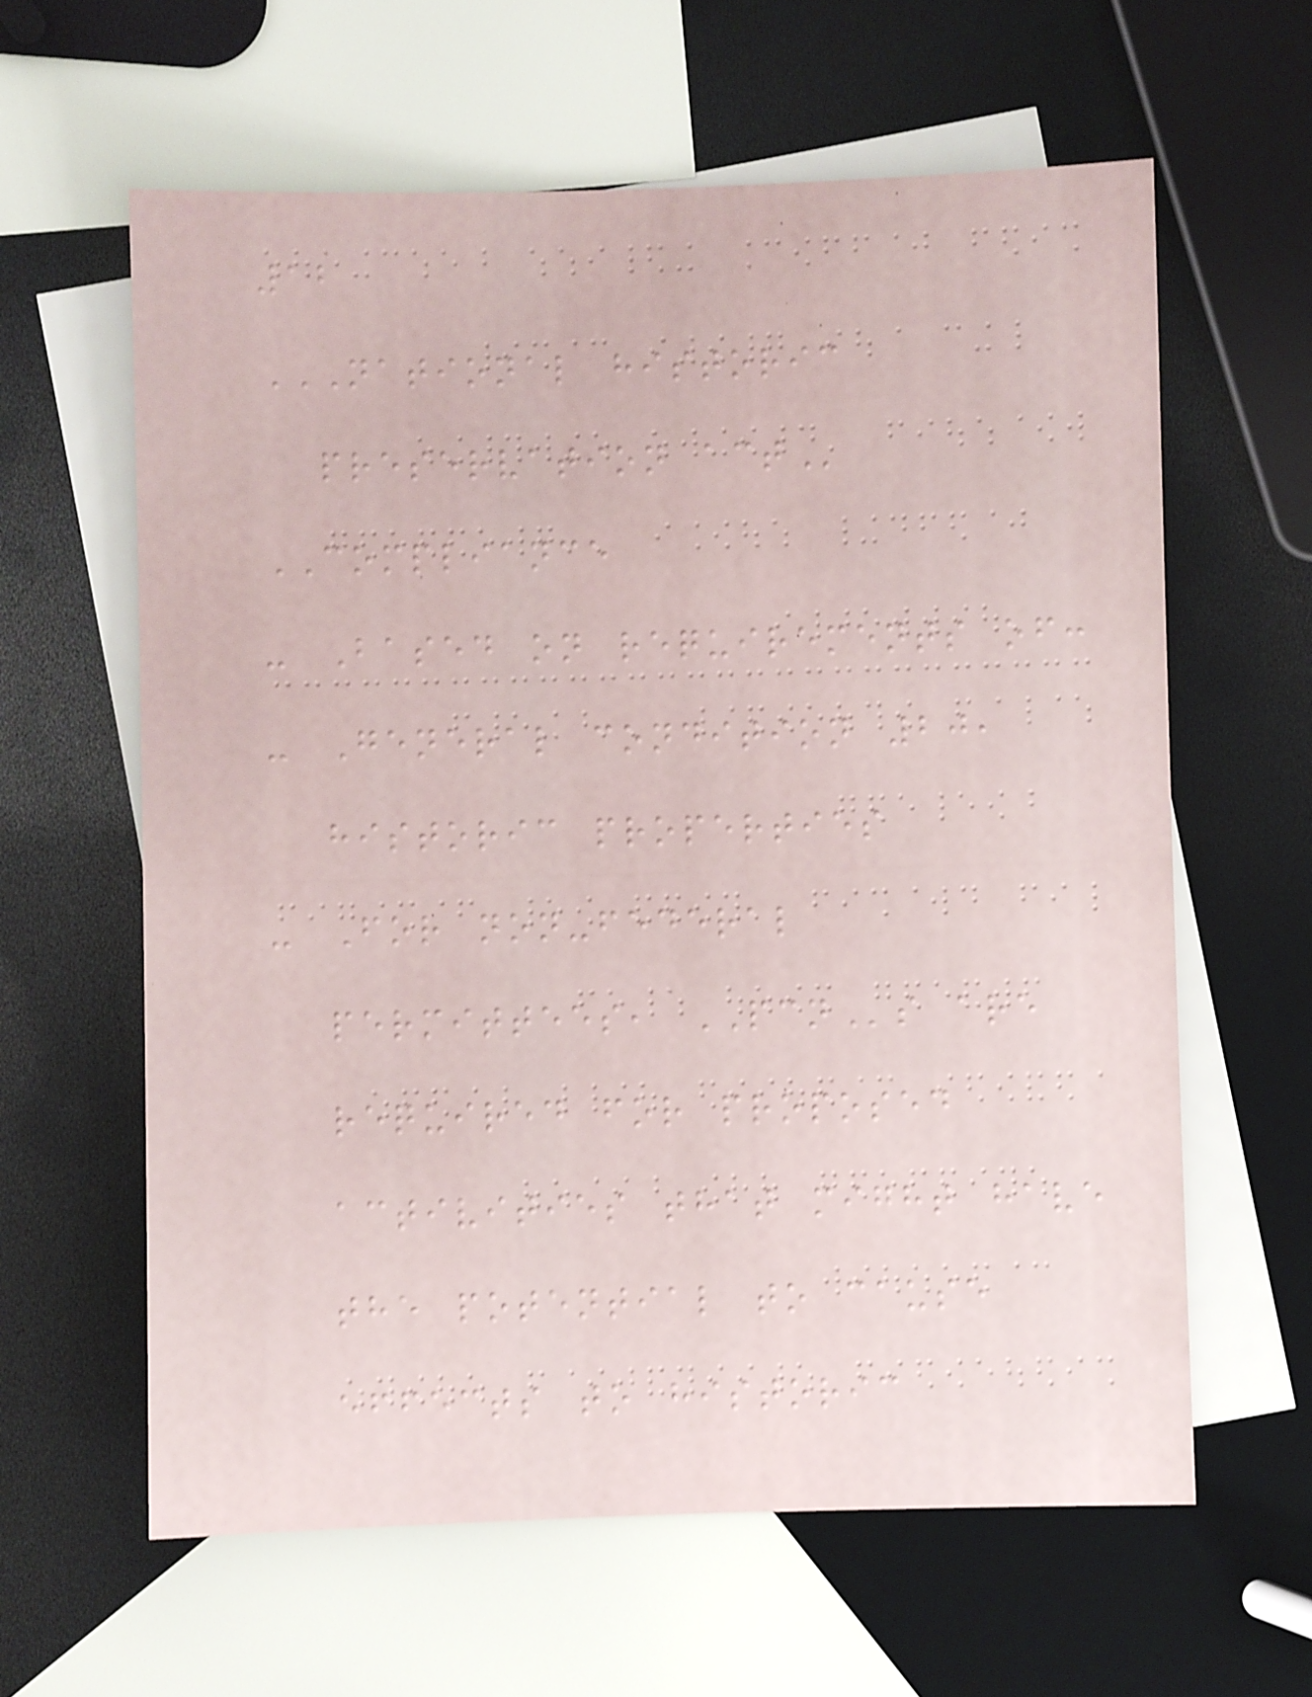12
NATIONAL HISTORIC
PRESERVATION ACT
COMPLIANCE
- Based on requirements of:
- General condition 20,
historic properties
- For non-federal
permittees, PCNs are
required for proposed
activities that might have
the potential to cause
effects to historic
